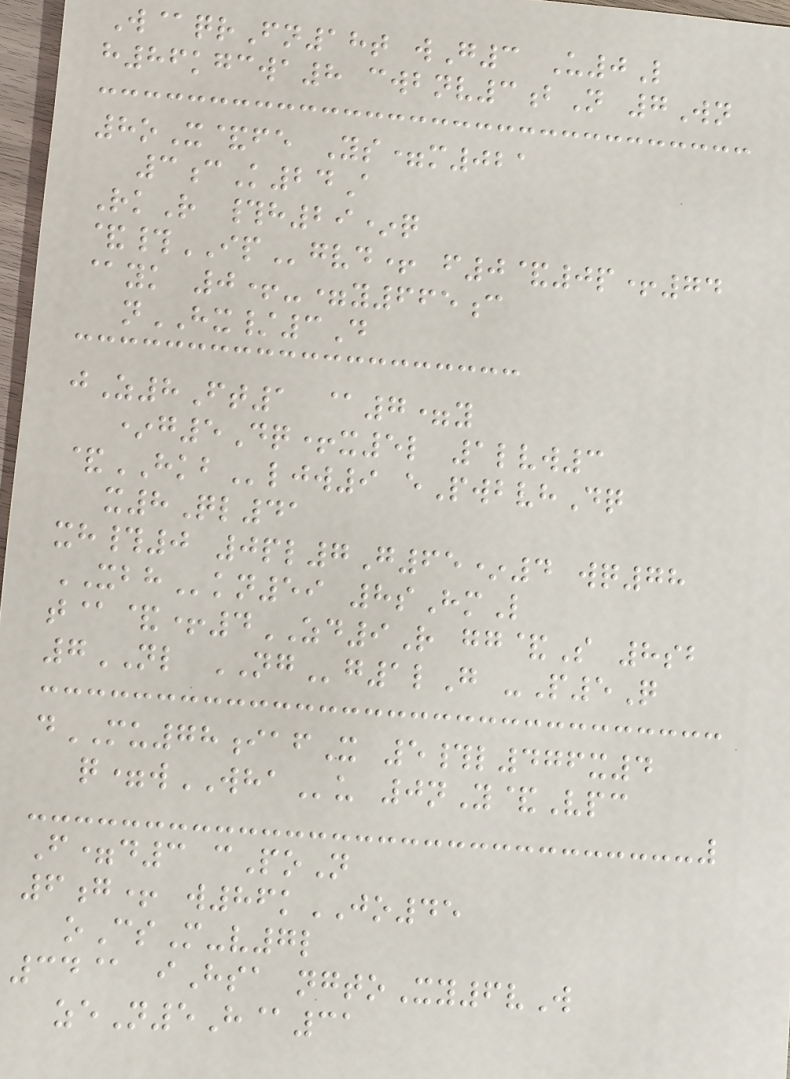W@qrFn18t wG3 U0L
h86kgcwa8 cwbnv3bN 7Wn
8oX&fe Ys=m021
3cK24A
RkR #h29*q
&#IPgvd+ f0&0p+74
@yk 0+-=y665c
nHX/3D
jZ8Ft1 @7=y
*g5Dq+x5l 1lvw3
&HKBljw9 ePwbvhDq
x8Ql41
xh#0 0pl7G65*4 wq78
XBHkn59 8sHmL
t@&+4ZD9R gg&S 8sb
7NL NGg1lG -P5Q
dMU78iafX 5#l476x4
q=wWHAu 0nY&Vpc
F=d3 cPoN
6g+ w86kJO45
oCsM-v7l
34@ iHsa ngtoXy6vW
zeN5H@31
